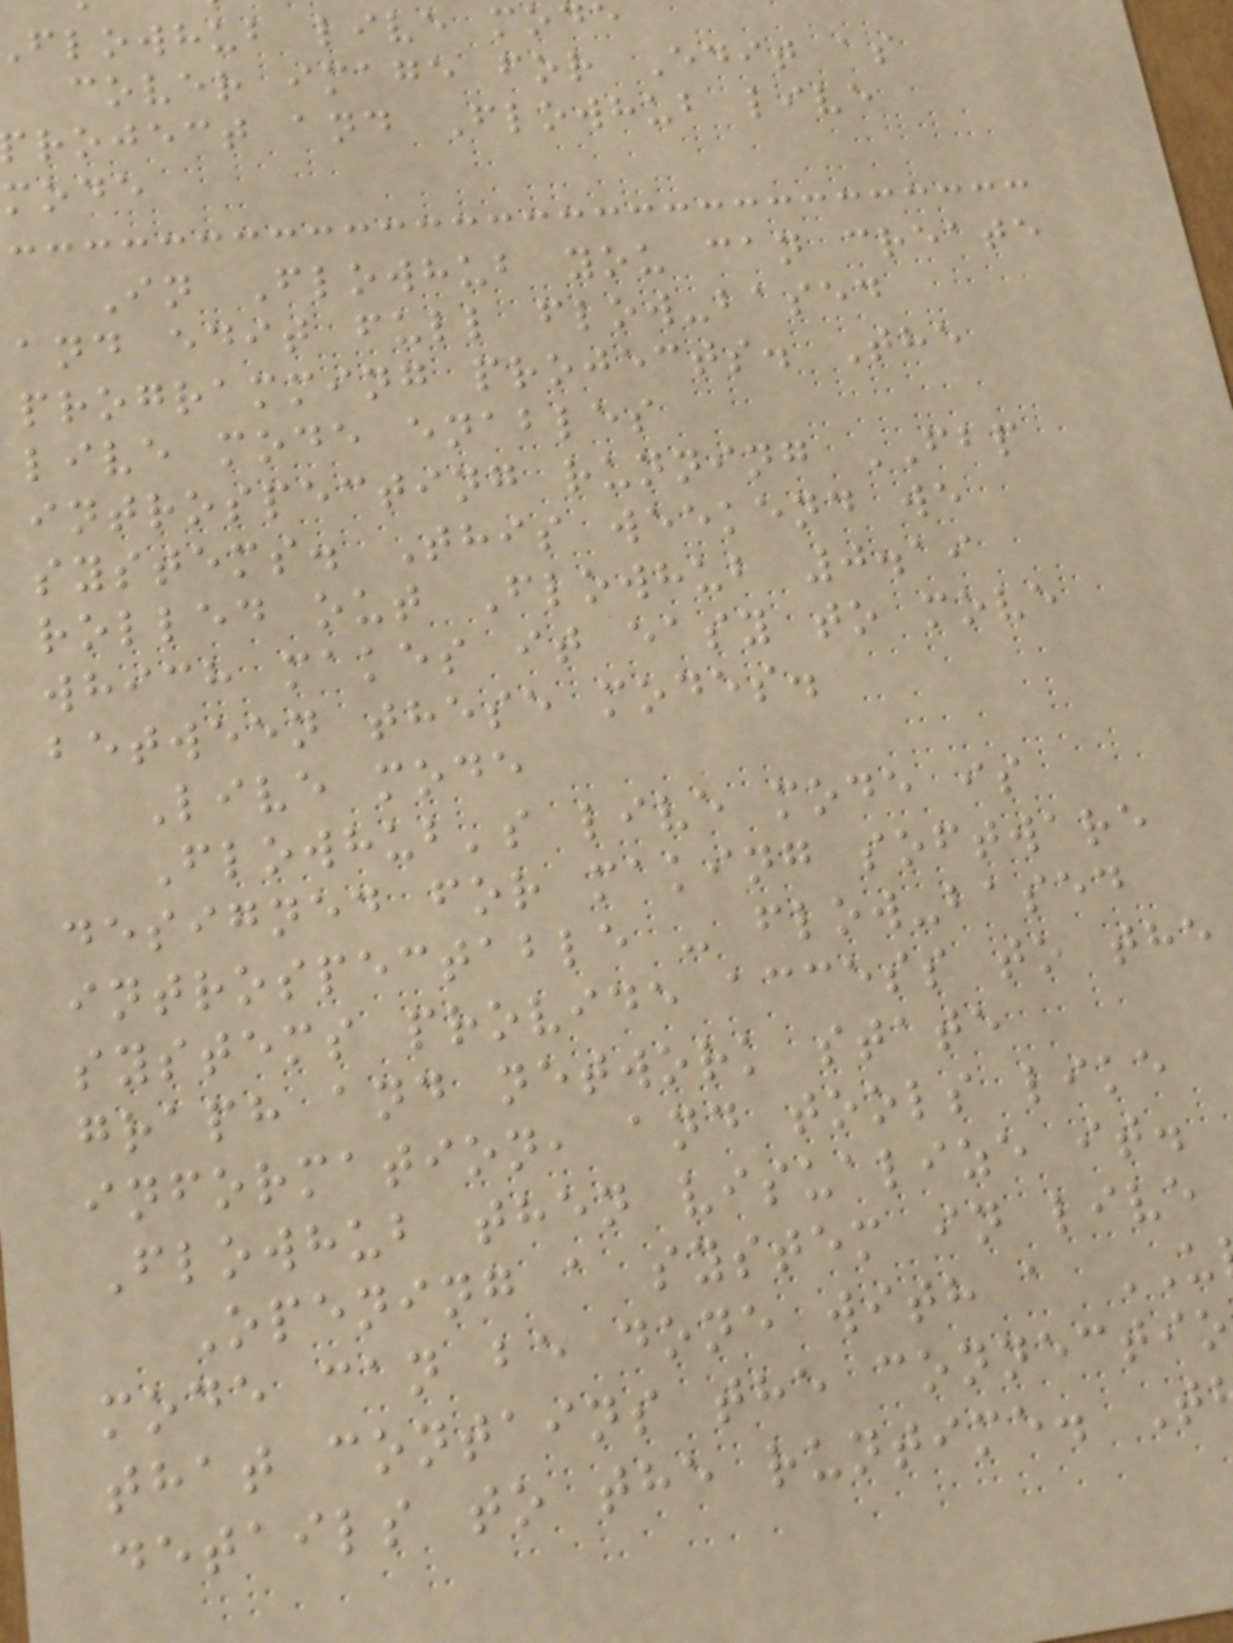flowhub live mode
cover image for Edit as
roject and Flowhub live
mode
In Flowhub you can create
and edit full flow-based
programming projects. The
live mode enables
introspecting running FBP
systems. This weekend we
rolled out Flowhub 0.19
which makes it easy to move
between these modes.
Live mode
Flowhub's live mode is
designed for making software
introspectable - flow-based
systems provide access to the
graph and network state
information, and tools like
Flowhub then visualize it.
Opening a system in live
mode can be done with a
that contains the connectio
details to the runtime. T
